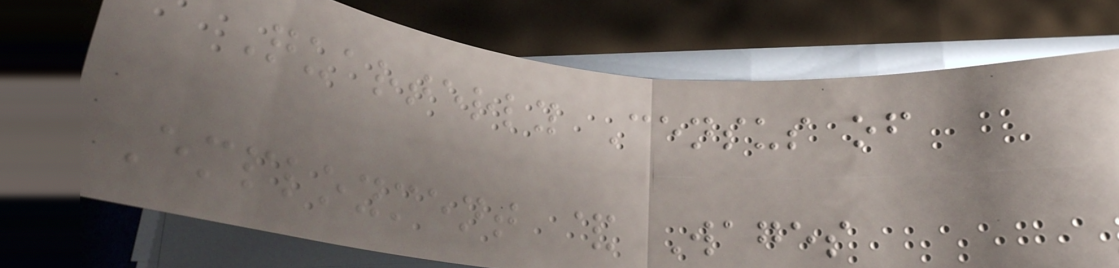Quarterly Census of
Employment & Wages
